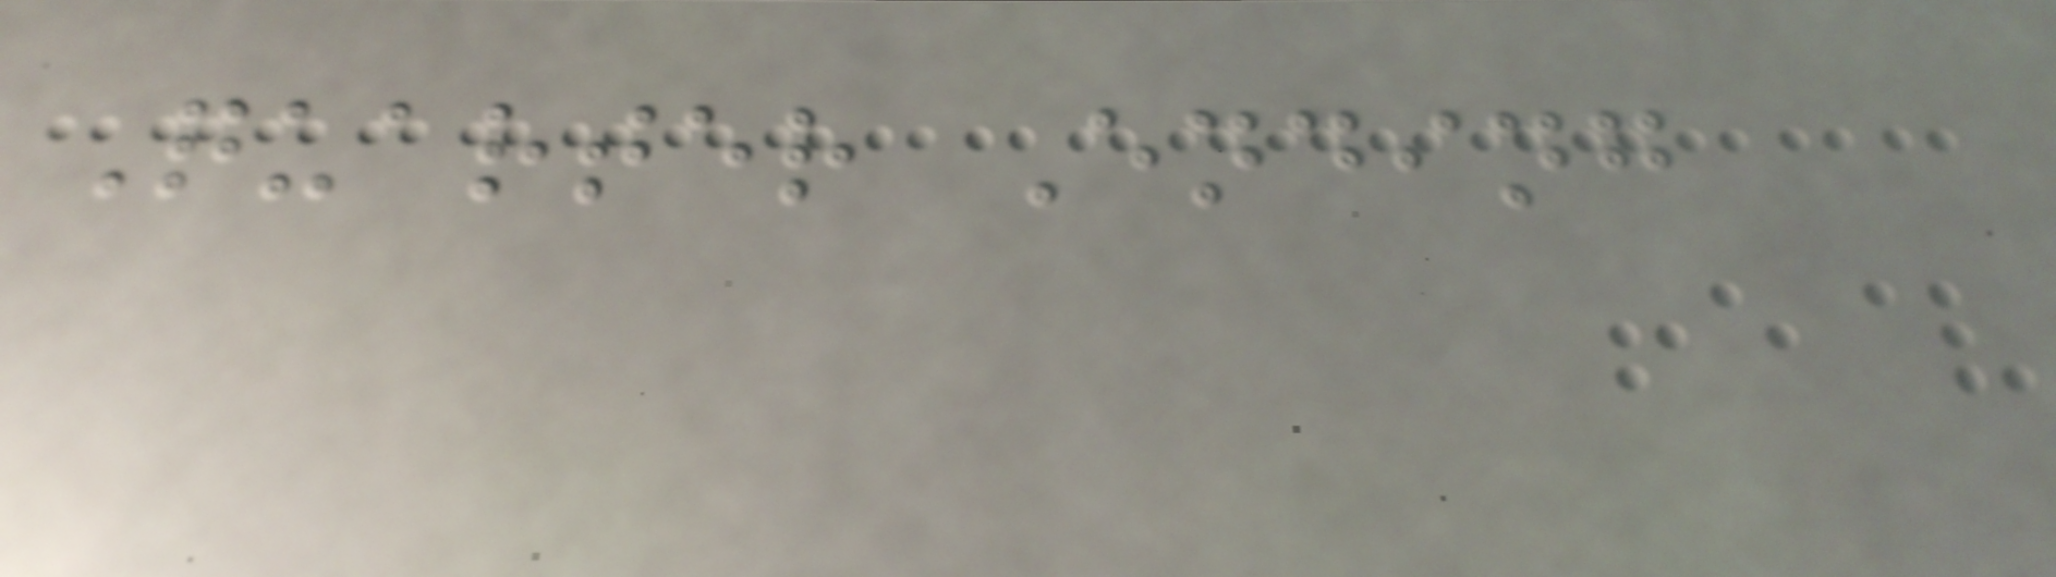Quarter Ending
